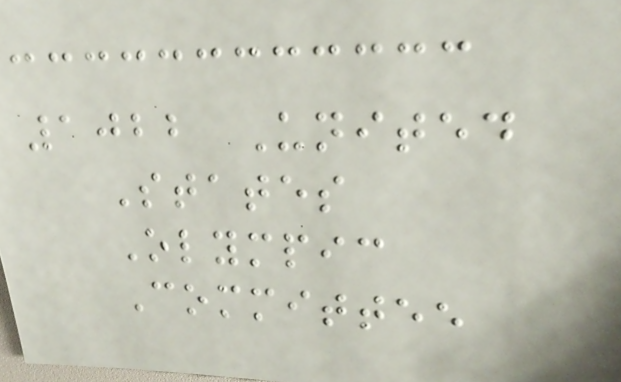1022 United
States
Olympic
Committee
